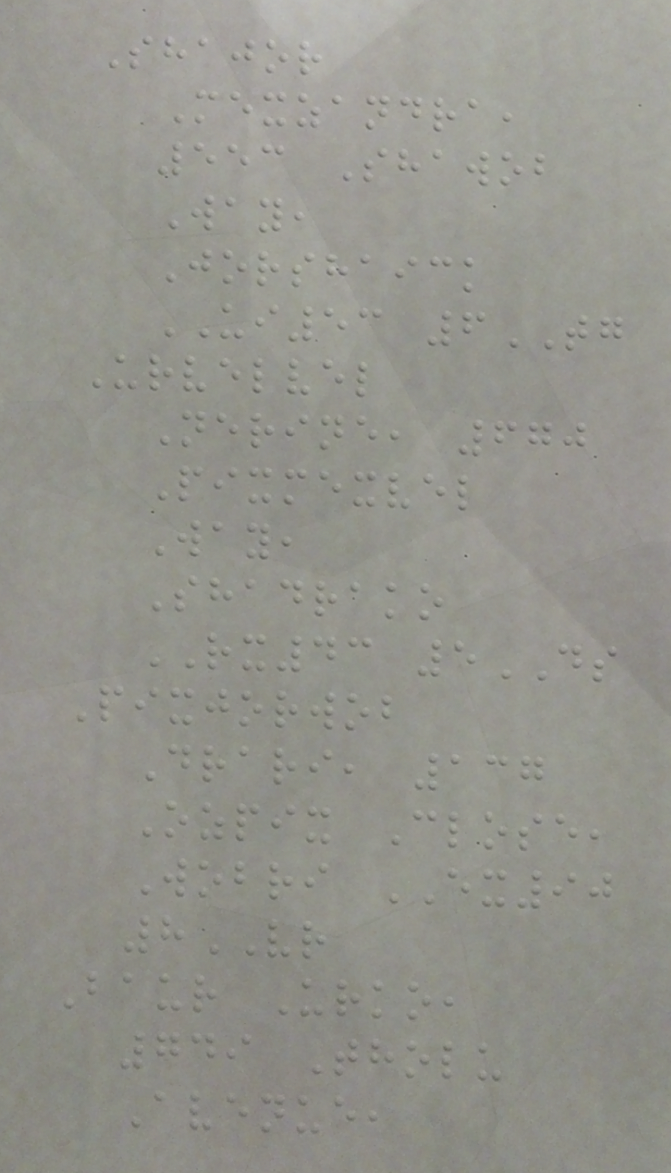Shajor
Mexzandra,
553 Shawob
Way,
Jorshaick
UI53 6TG
Urvelvel
Nerine, 670
Pixmexvel
Way,
Shadrako
RX43 5DS
Pixjorwob
Drari, 137
Ozpix Close,
Wobri EX90
8VR
Baur Urko,
749 Tholu
Avenue,
